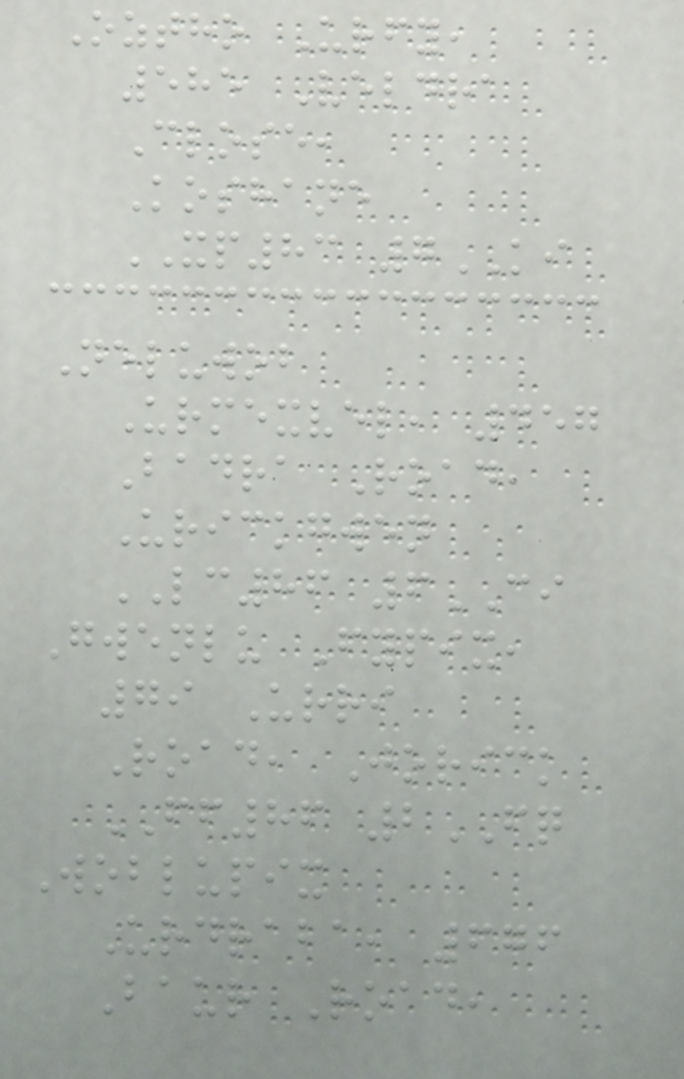Oztho Urfy,
585 Veldra
Close,
Koshane
XP83 7KI
Neluwob
Urmexvel, 457
Badra Road,
Urickgwen
LC86 6CI
Gwenlu Fypix,
79 Urri
Road, Jorick
FF86 2FQ
Woblupix
Urdraba, 676
Baur Road,
